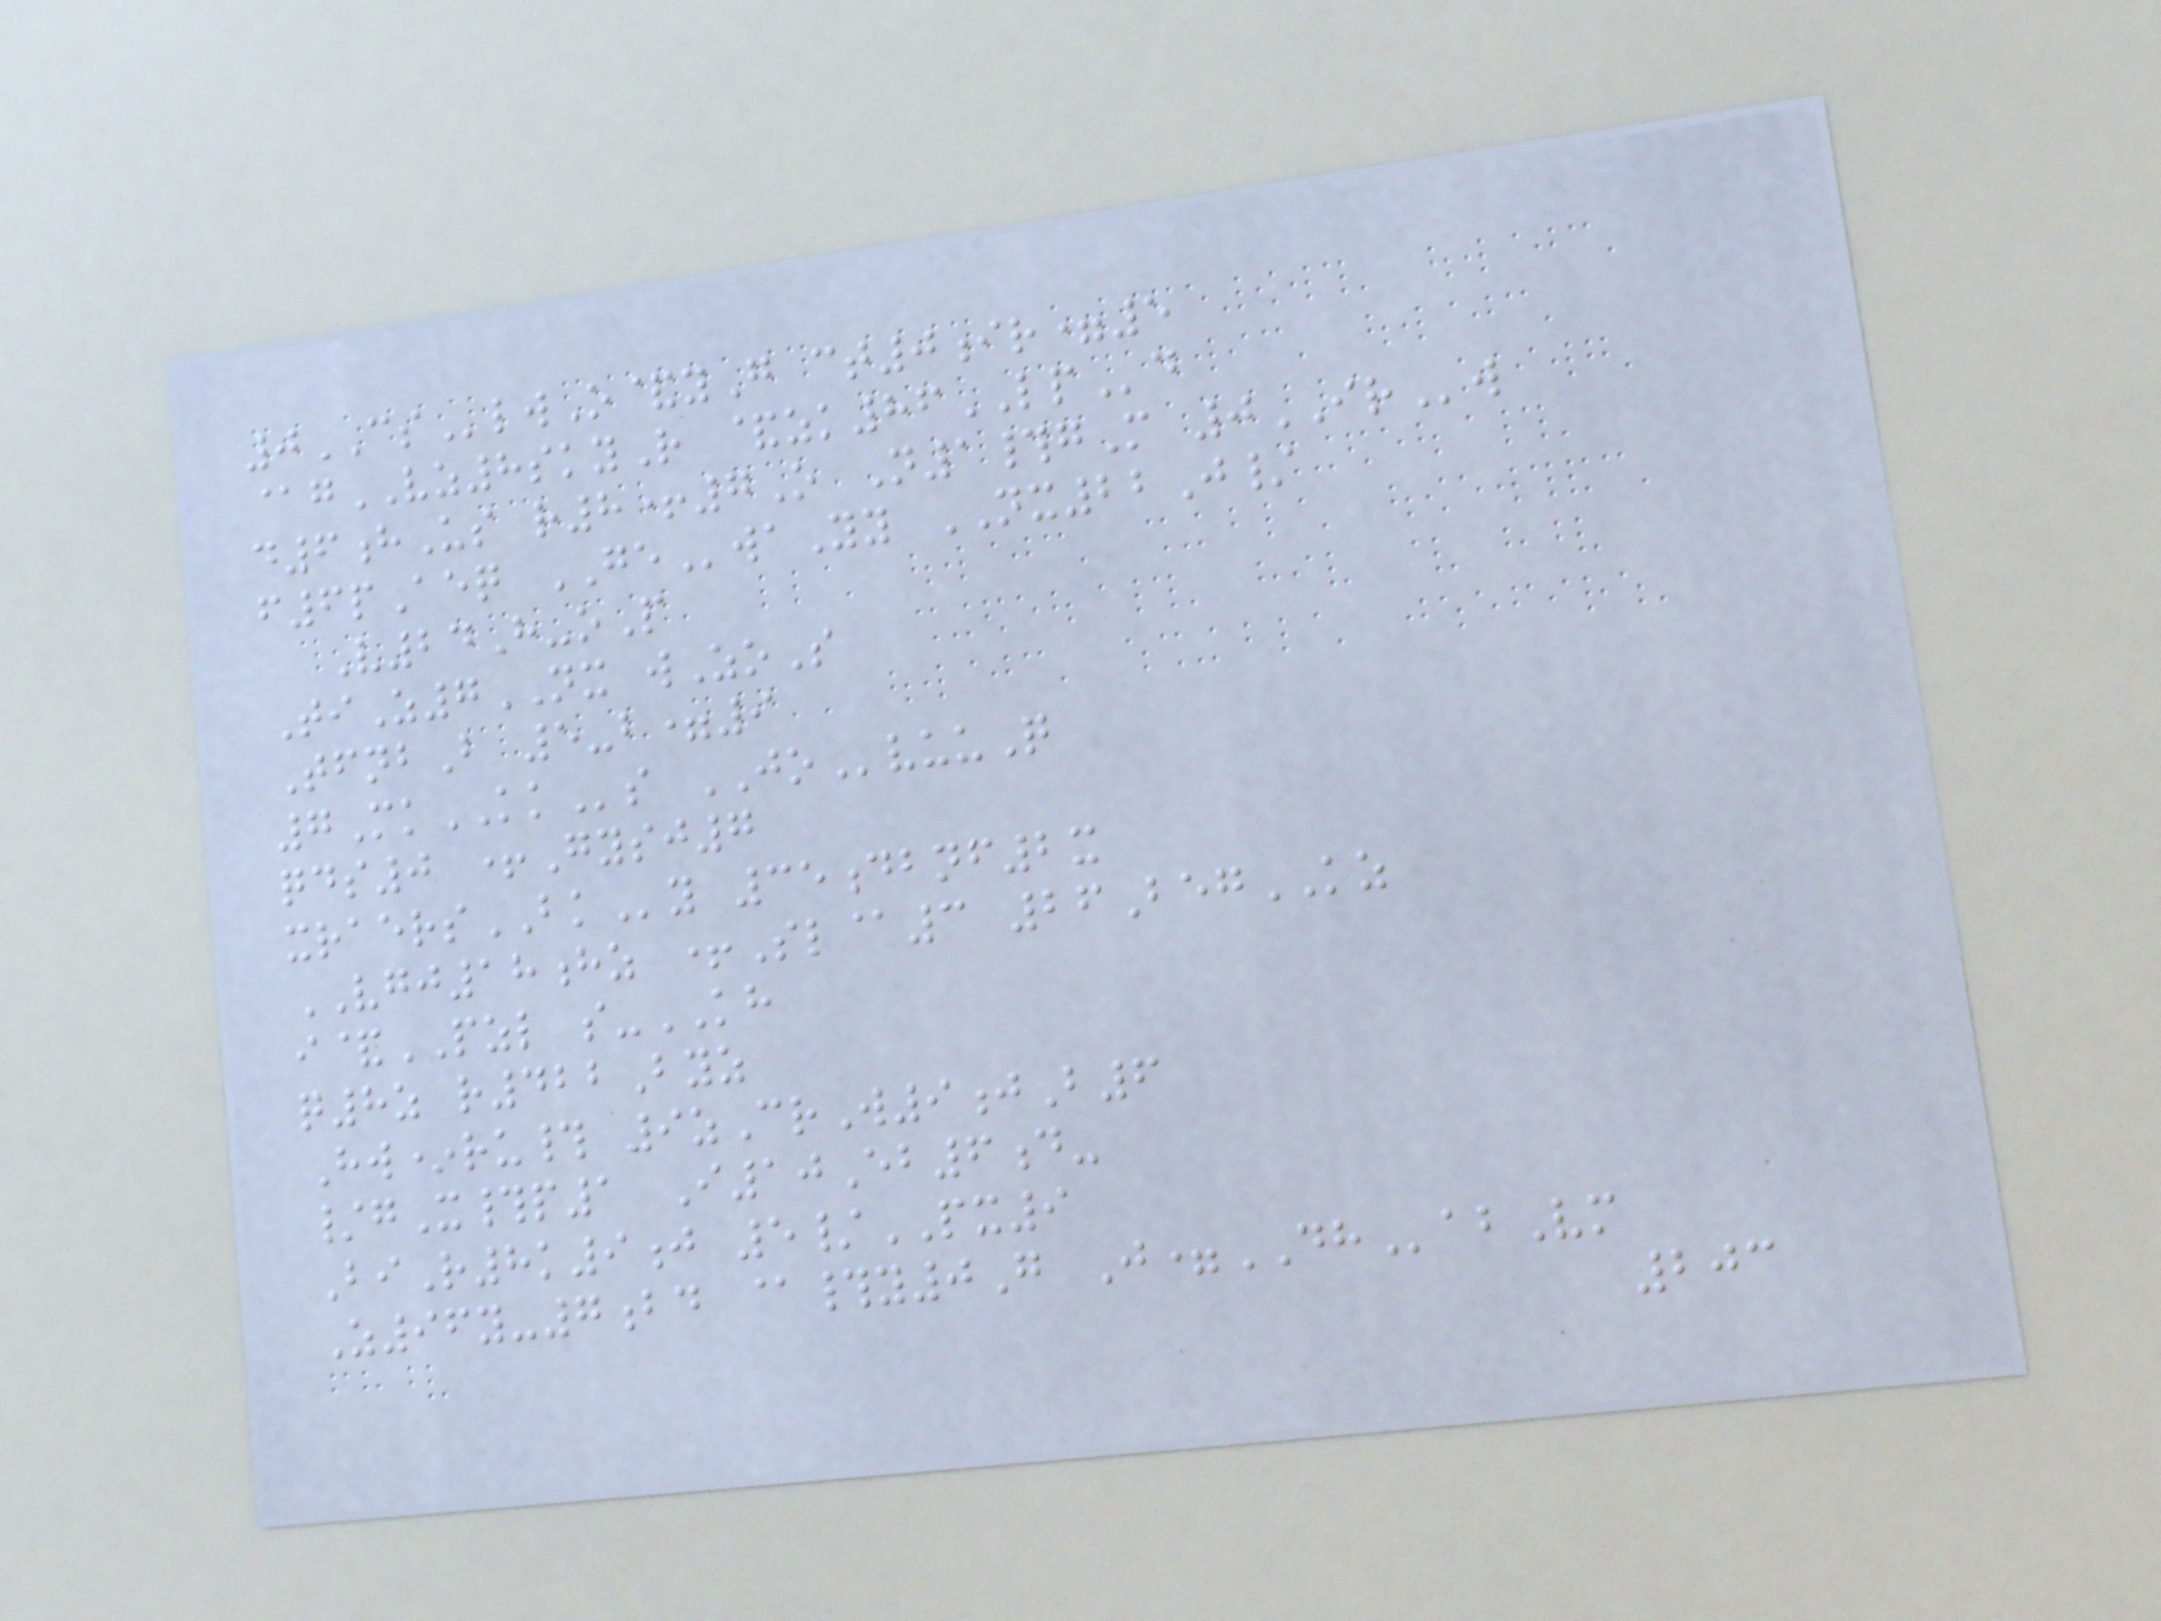0CSlwO&yG ct0ir=5
@gVZ8skyR &zk86LPd
d6hUs r8+7O N1#gM 0IRw
f6pAeq GEwaYy NX22J/
V24H-oP
TiZ7NX wZoS
TfnbB 5-b=9
7MkKKs JOvuuQ
qds0 +Gysj7
xraersBKy 35dbnf2x
VGJ18hz +Sl@3 26BegKZ
i&PZL s-KH
q8z r422Byz
Hw*ru# 9zCrW9jB6
/gX#p1 I10Eb6d-
BiR8k9j 5/PX9
Z96y-7bd @#y0G J=DHabVm
203
